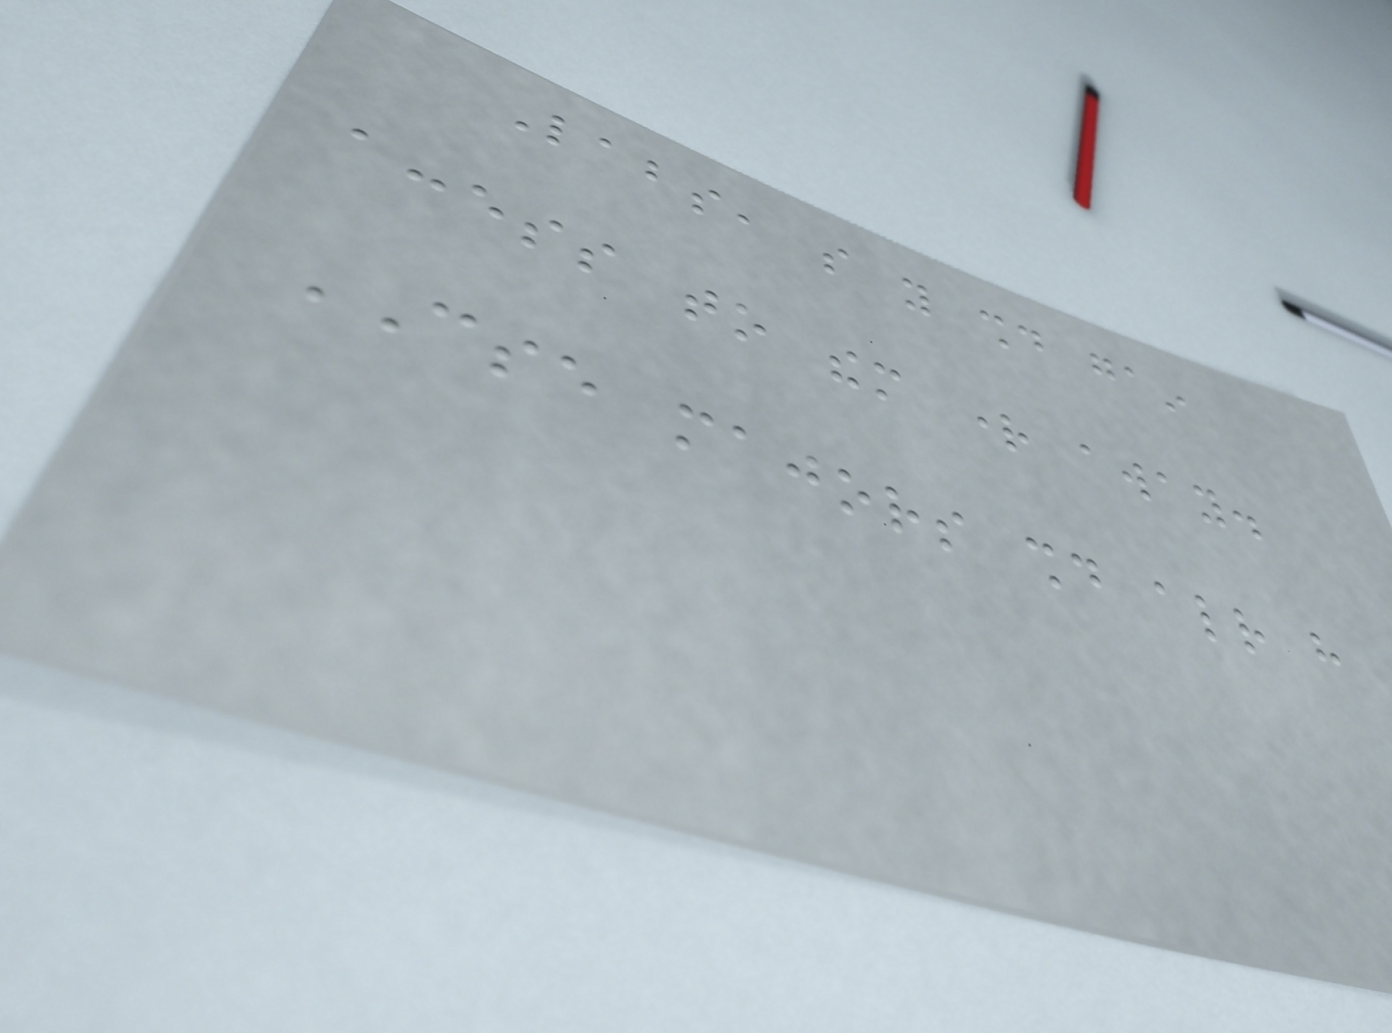Labs, so you should gain
access to them right away.
CSE majors should already have
